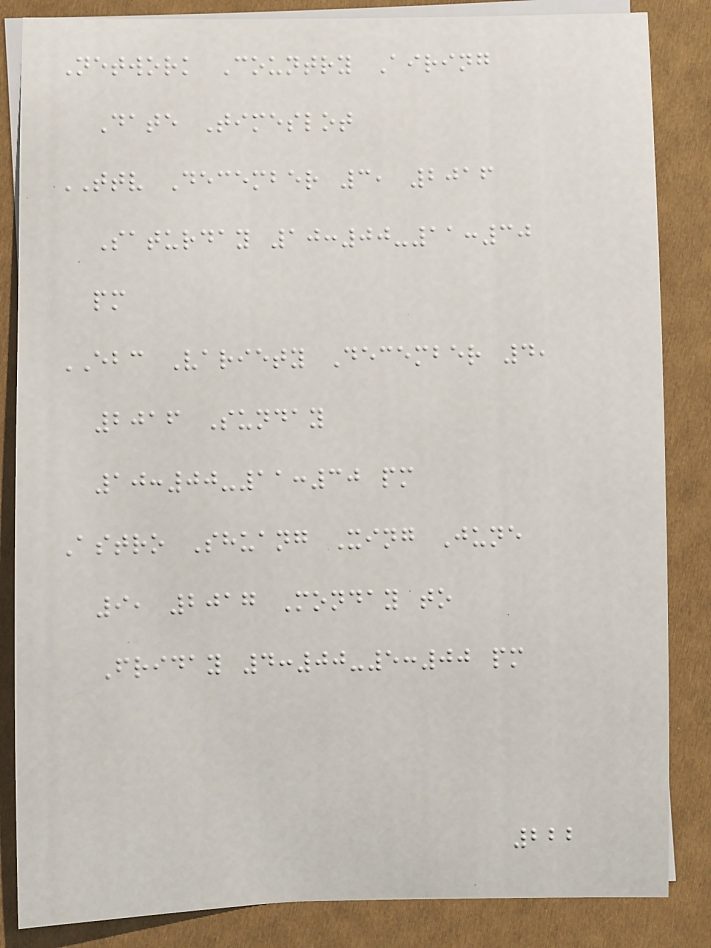Network Country Airing
Date Timeslot
TTV December 3, 2016
Saturday 10:00-11:30
pm
EBC Variety December 4,
2016 Sunday
10:00-11:30 pm
Astro Shuang Xing June
9, 2017 Monday to
Friday 4:00-5:00 pm
222
